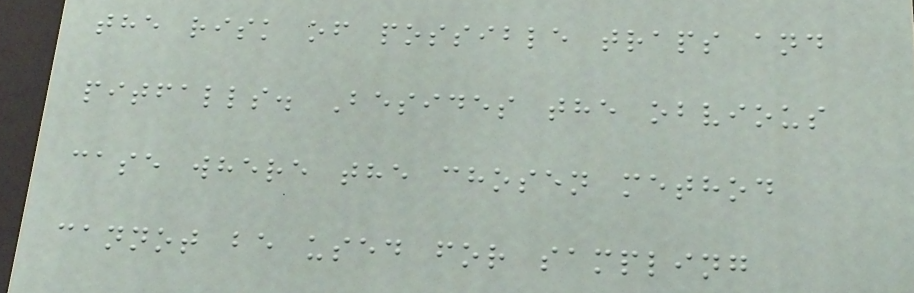the risk of possible traps and
pitfalls. Besides the obvious
case where the chosen method
cannot be used for sampling
